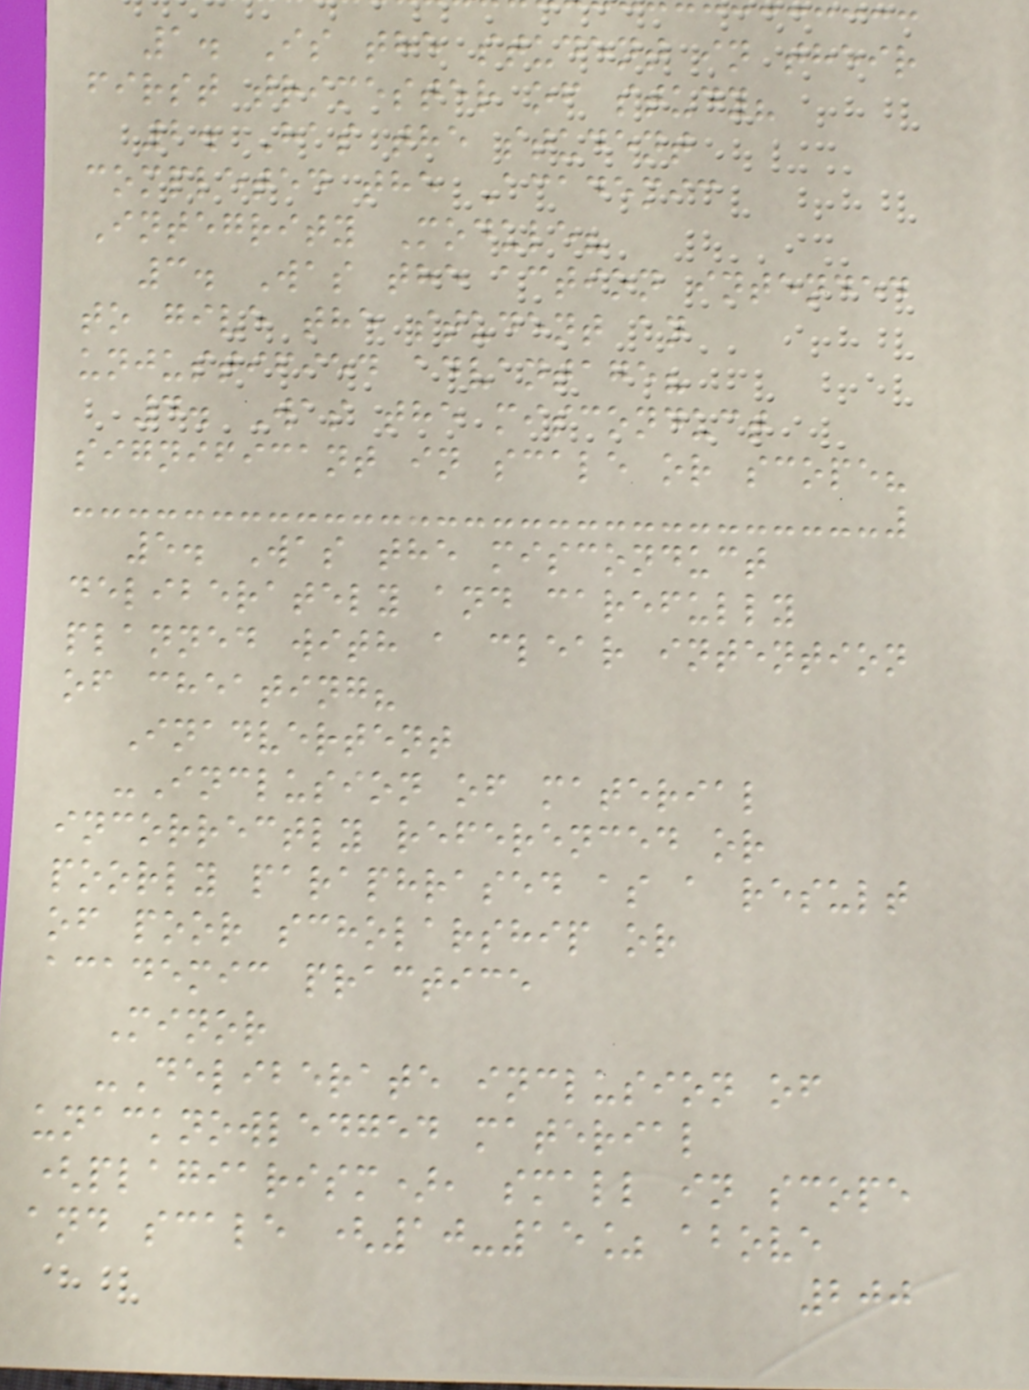1. Is the student in their
first trimester of study?
2. Has the student
completed the Academic
Integrity Module?
3. Was the action intended
to give the student an
unjustified advantage?
4. Was the misconduct
significant in scale or scope?
5. Was the misconduct
deliberately and carefully
planned with a clear intention
of cheating?
Inadvertent
-Inclusion of material
incorrectly referenced or
poorly paraphrased as a result
of poor scholarship or
academic practice
Minor
-Deliberate inclusion of
unacknowledged material
(plagiarism), small in scope
and scale (10-15% above
200
